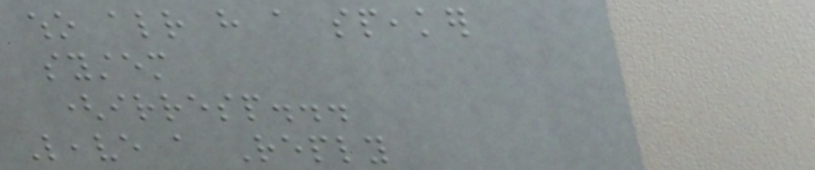who already have a speaker
system
(irresp...
Leave a Reply
